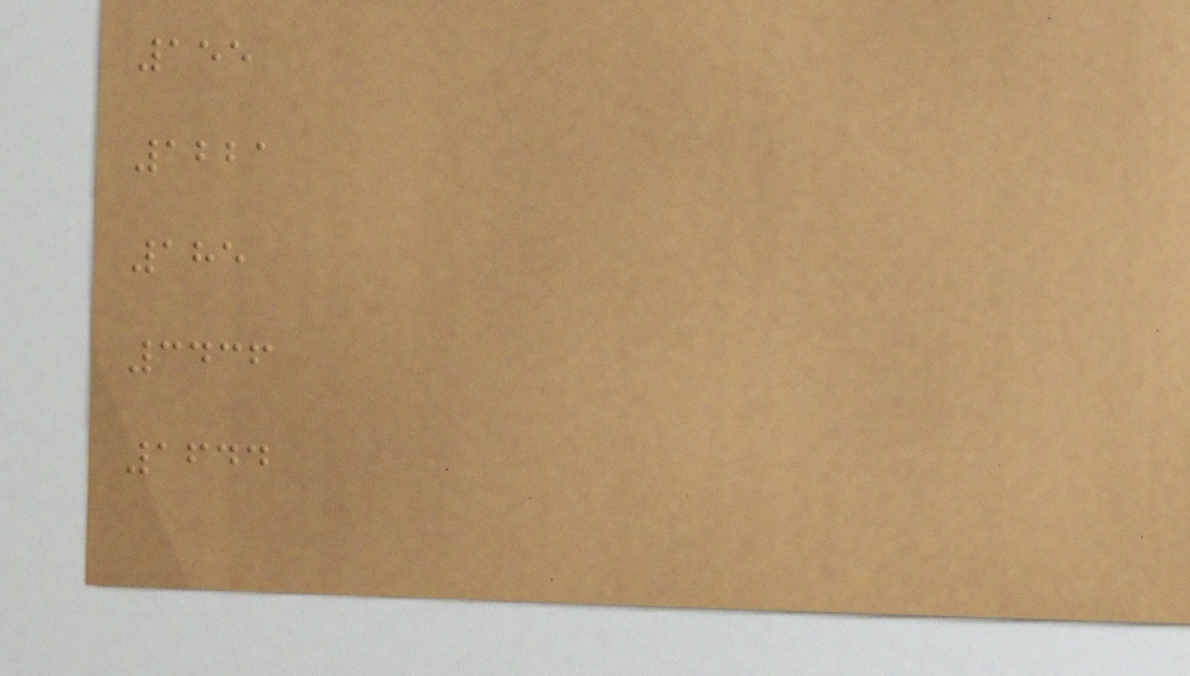155
1221
185
3436
1644
